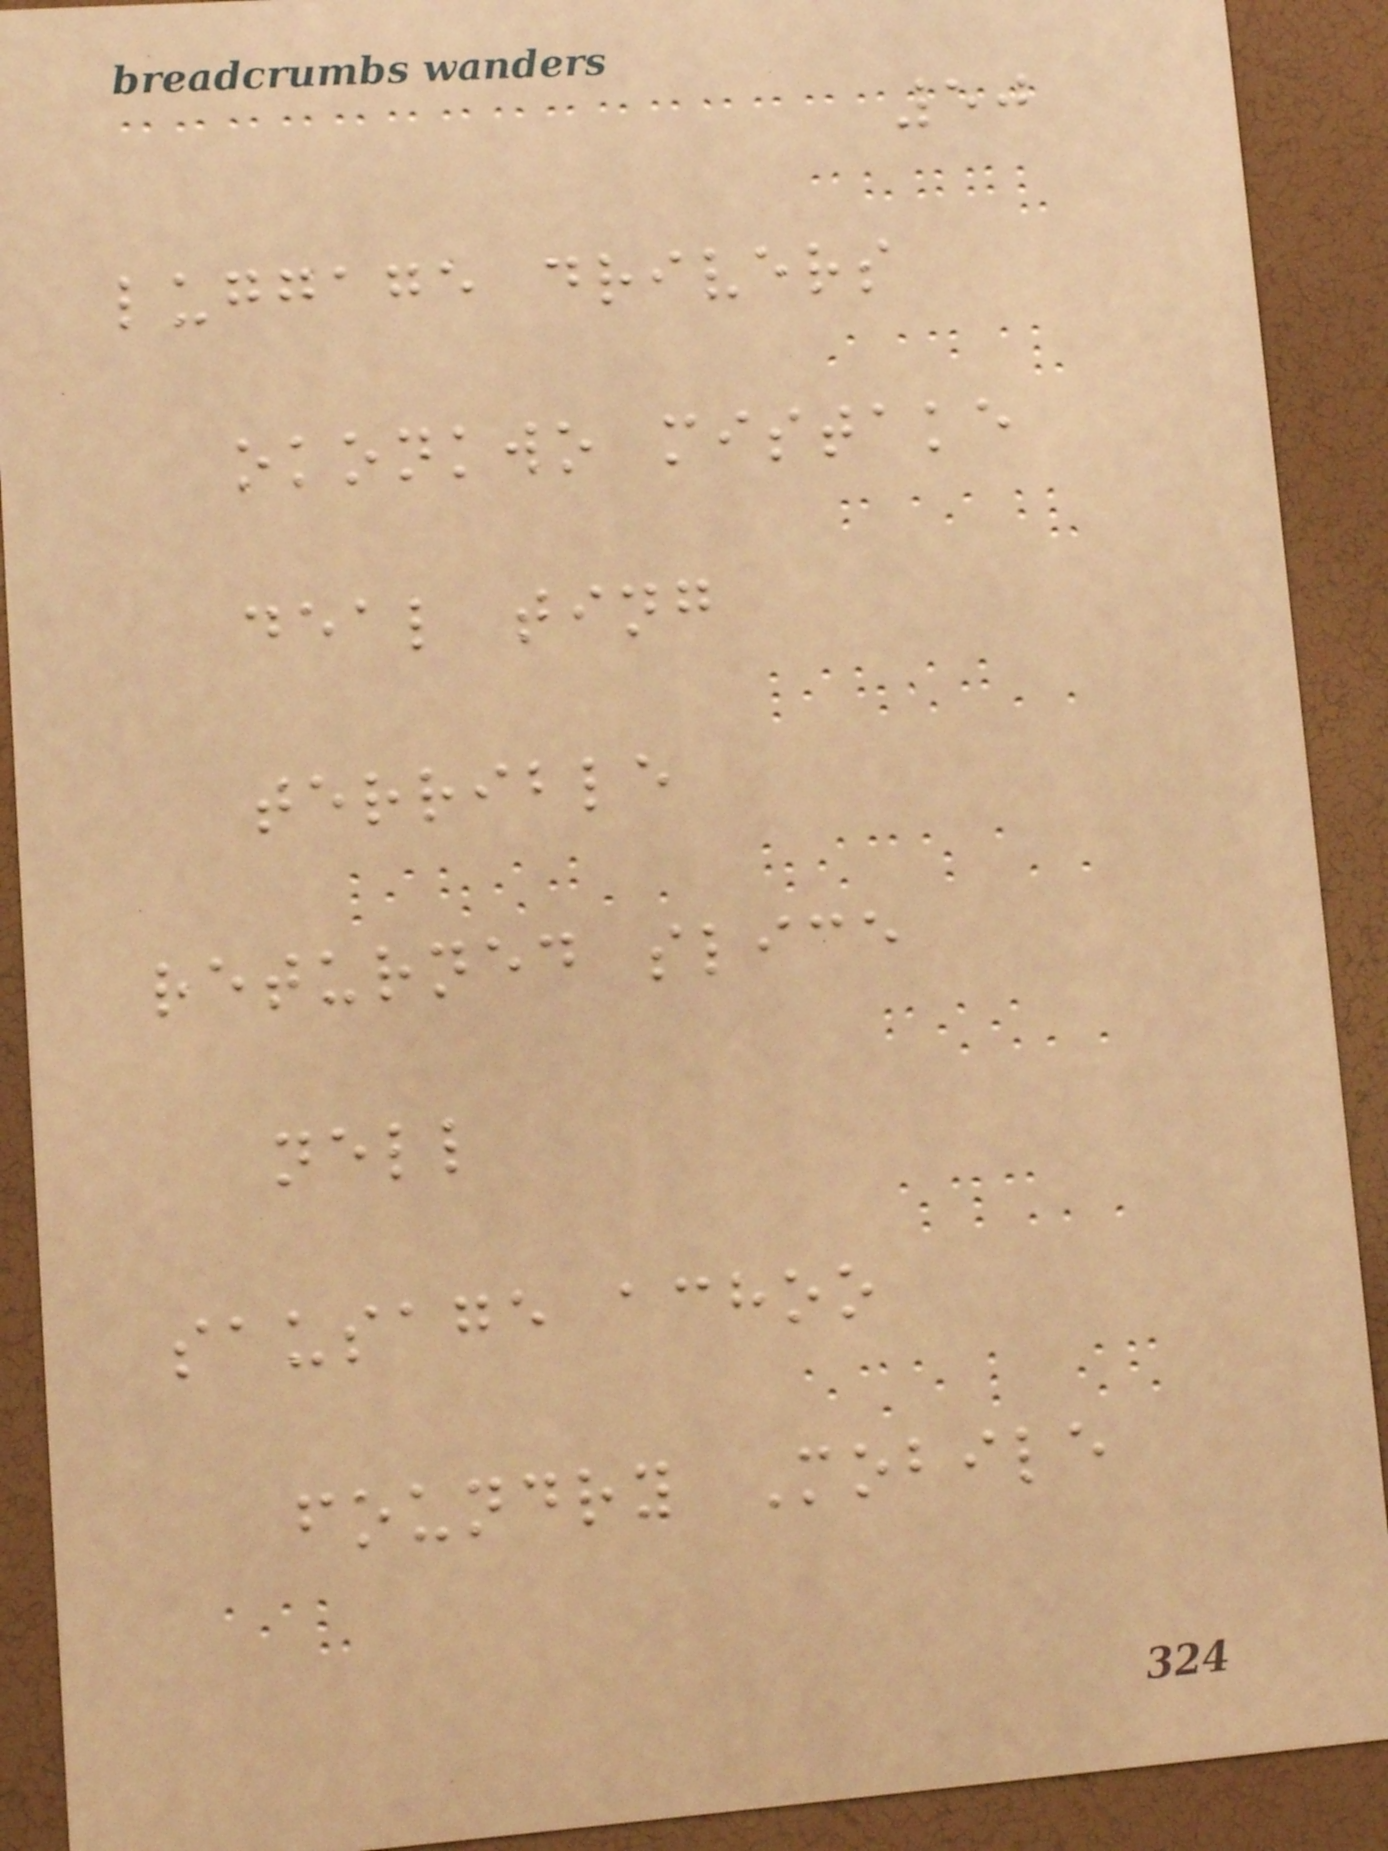50
luggage drivers
okonkwo mistake
deal ting
terrible
returned slice
nell
sausage achoo
foundry Mobile
